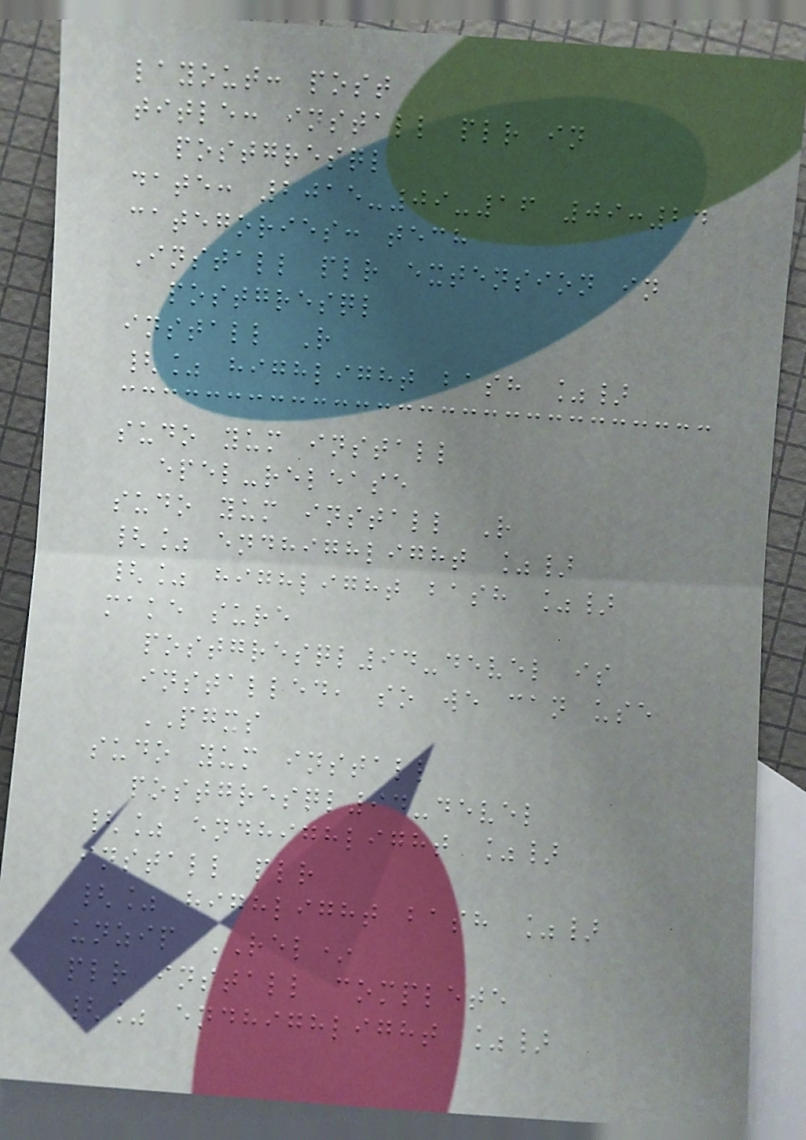layout: post
title: install plr in
postgresql
date: 2015-09-16 09:24
categories: tech
Install plr extension in
postgresql
install R
{% highlight bash %}
sudo yum install
epel-release
sudo yum install R
{% endhighlight %}
{% highlight bash %}
make sure
postgresql94-devel is
installed, so we can use
PGXS
sudo yum install
postgresql94-devel
{% endhighlight %}
install plr
{% highlight bash %}
unzip REL*
plr install complete
{% endhighlight %}
